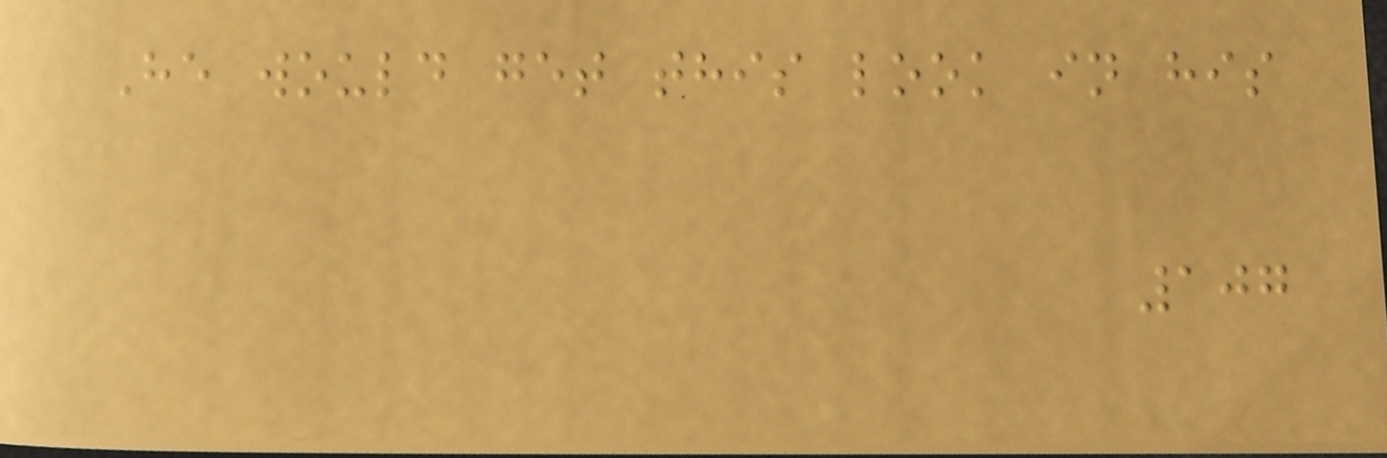He would get this look in his
107
